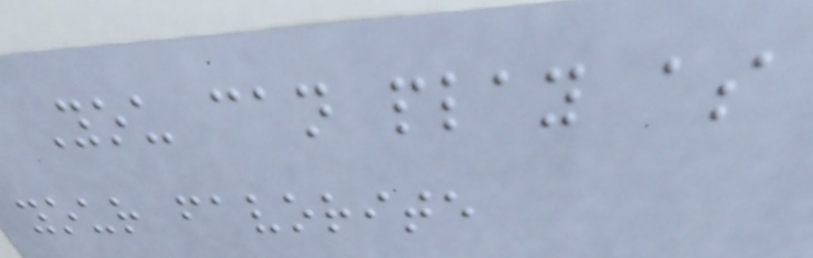You can play as
your favorite
